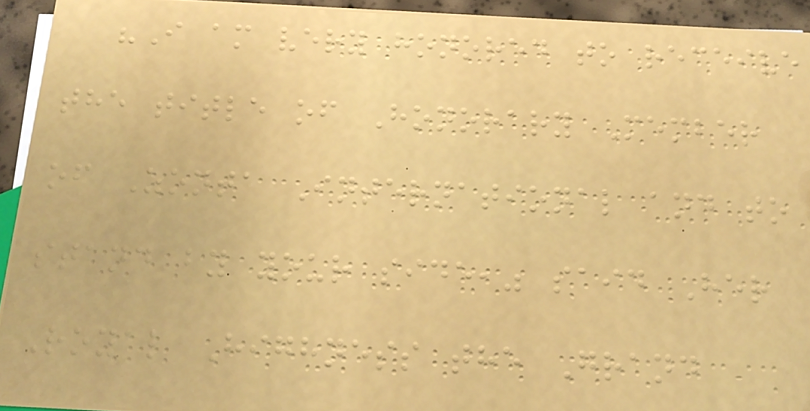"I am very honored to receive
the title of Honorary Member
of Zonta International and to
stand by your side," said Her
Royal Highness the Grand
